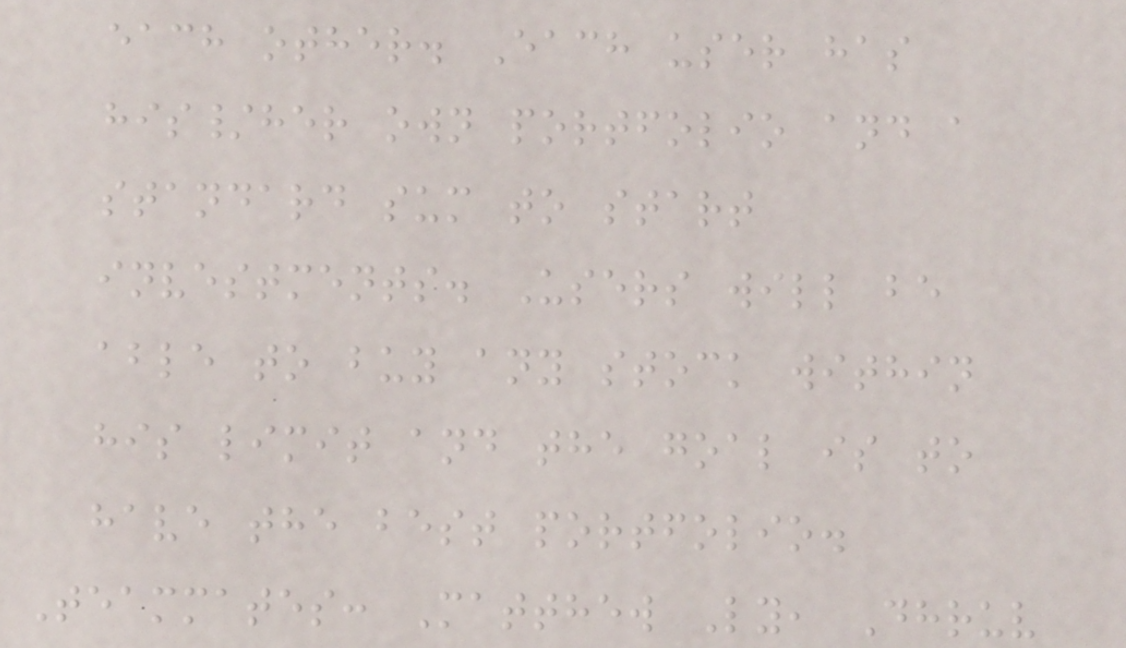each other. Each user has
his/her own portfolio and a
standard sum to start
investments. Users will be
able to buy any stock within
his limit and the goal is to
have the best portfolio.
Teammates: Matthew Ly, Dhruv
